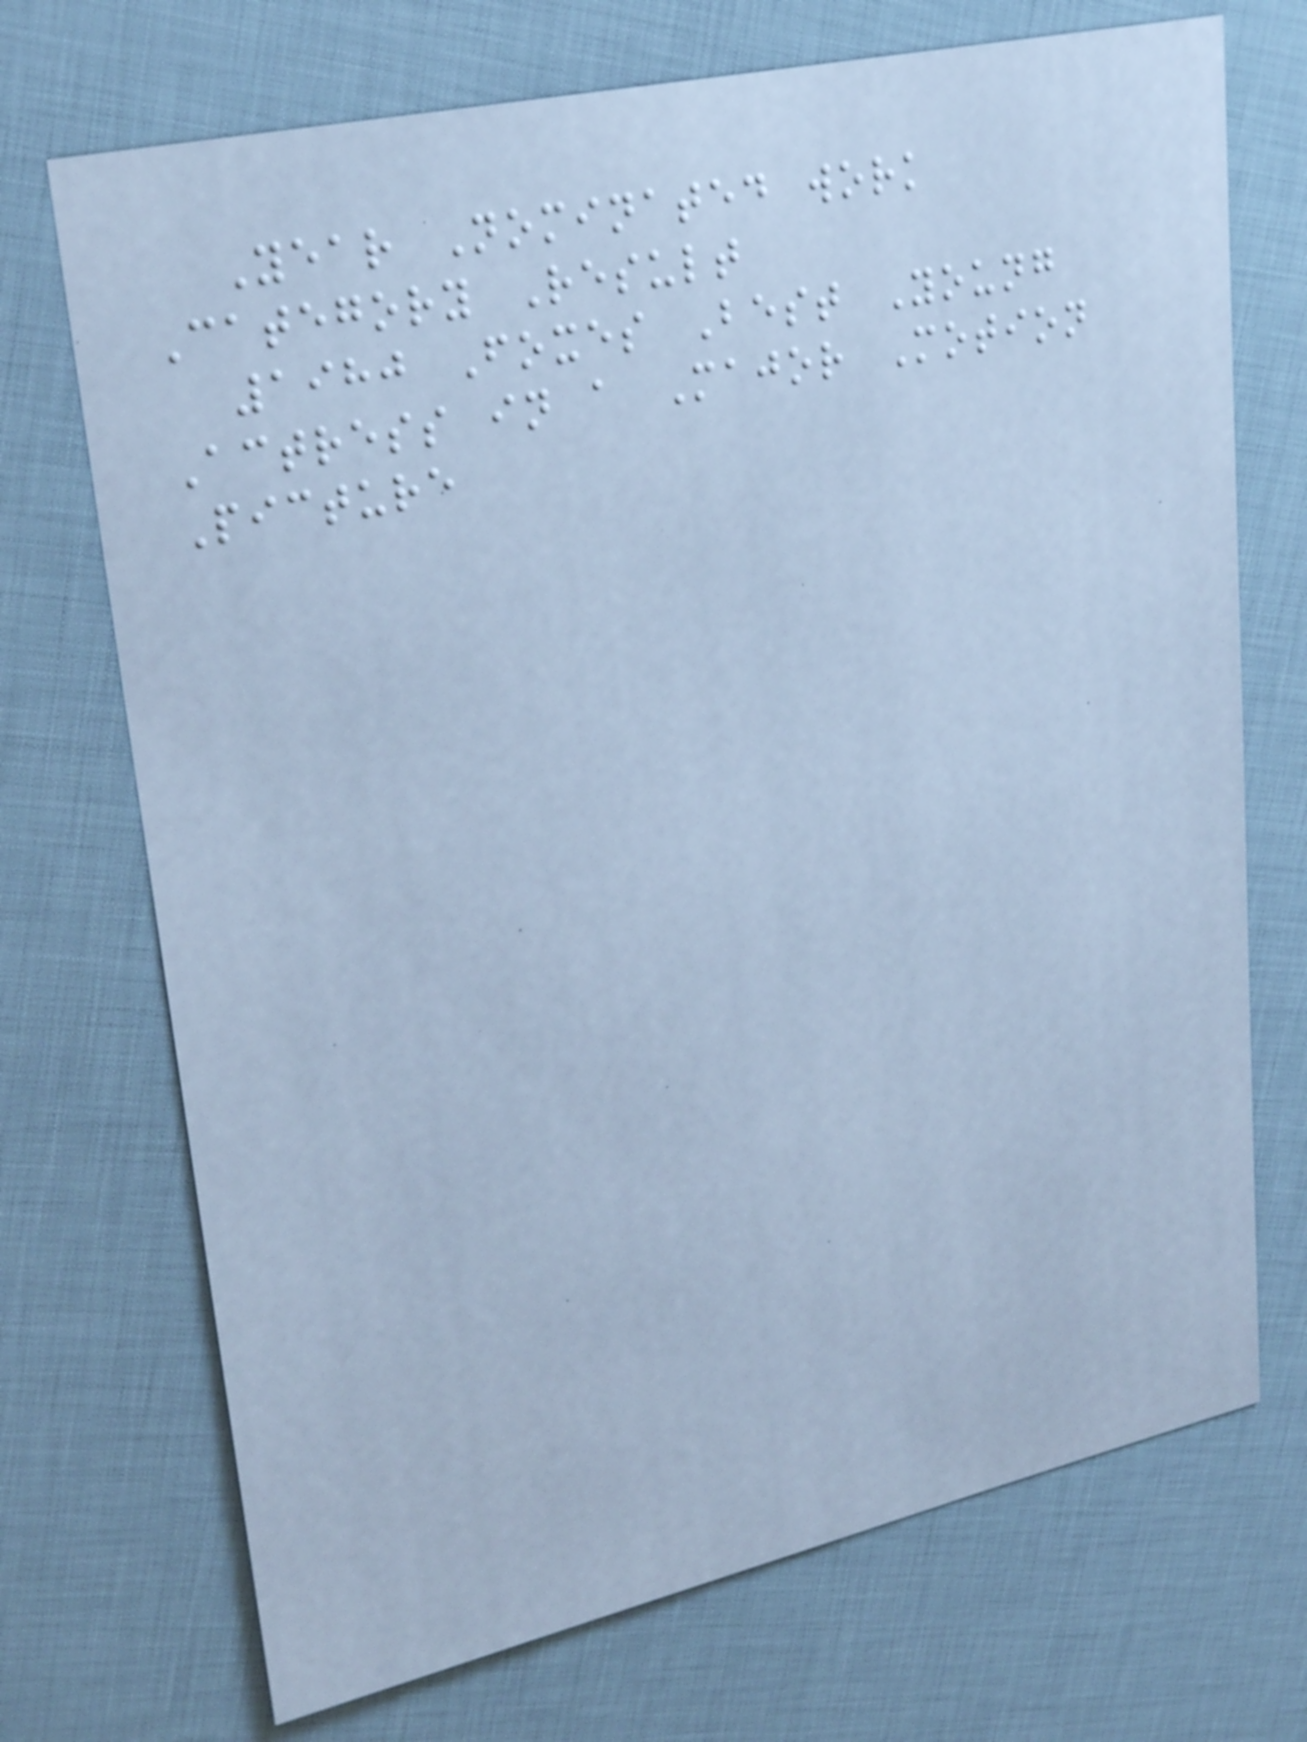Year Nominated work
Category Result
1980 Foxes Best Young
Actress in a Major Motion
Picture
